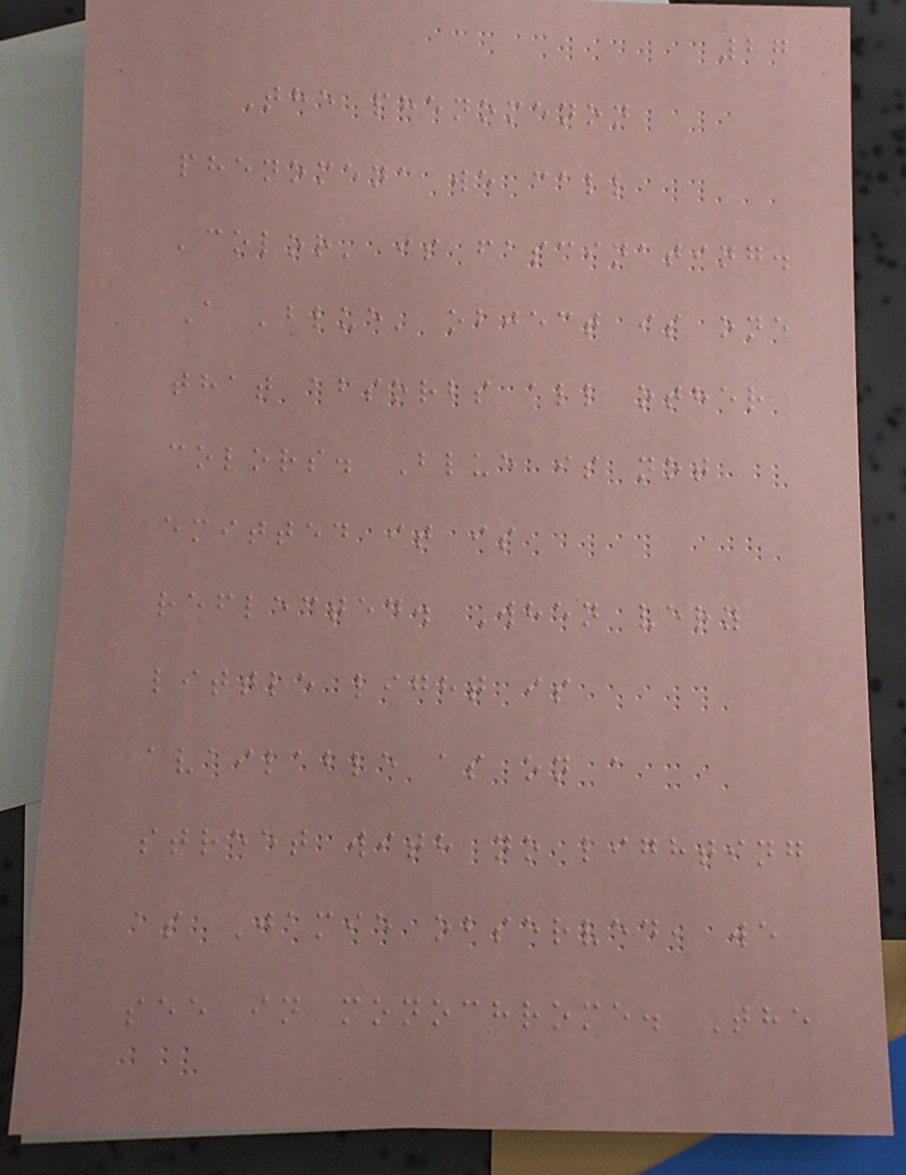27
The phenomenon
phenomena we call
'color' is fascinating.
A 'blue' object is one
that absorbs all other
colors. Blue is not
emitted it is
reflected. When very
little light is
available as on a
street with no lighting
as Jamie observed, we
see in monochrome. The
